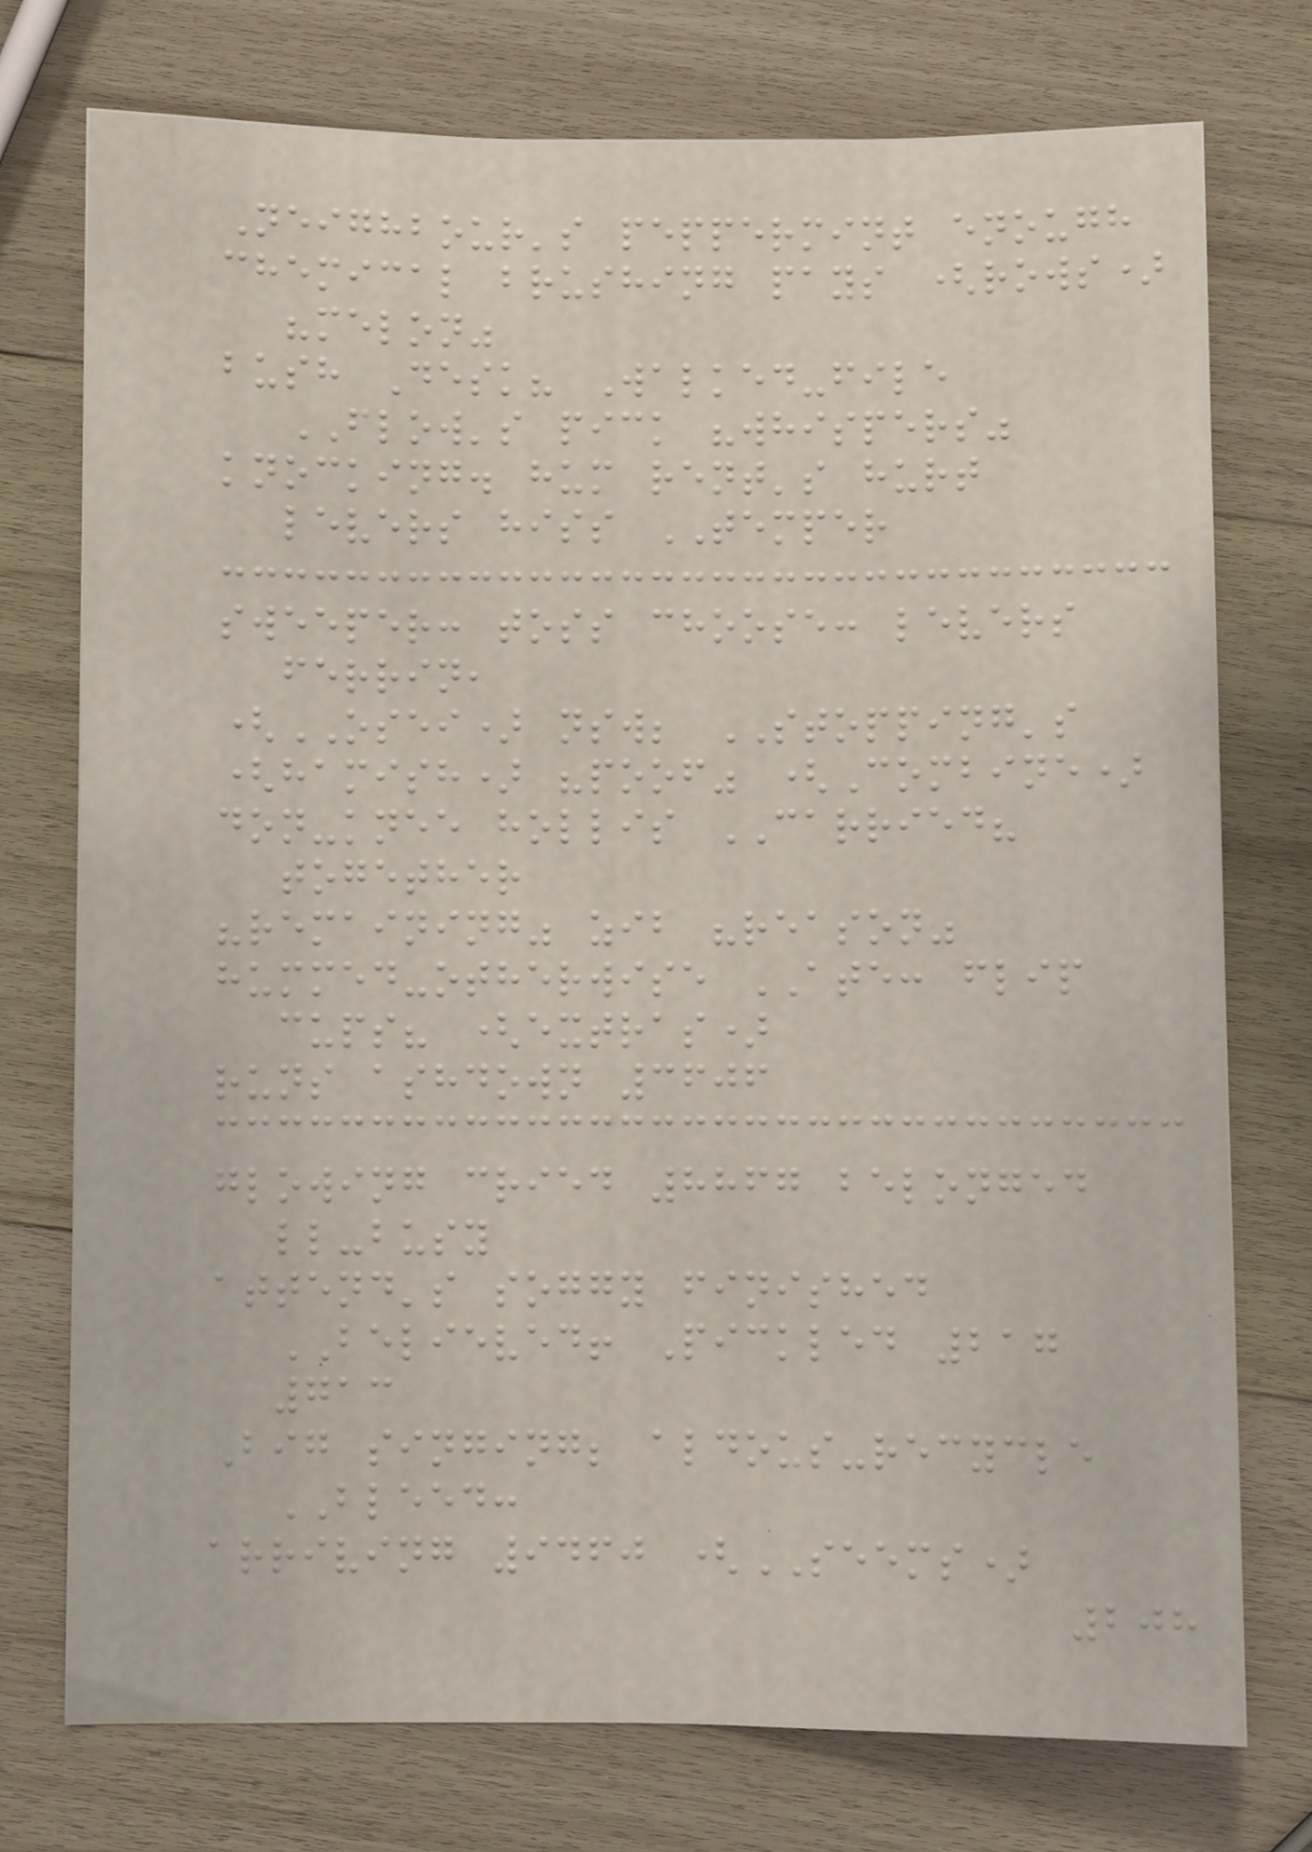Neighbour's peppermint enough
chemical brushing pays (rows)
"melon"
bush Desk? Walked-file
FLOW's pick "whispers"
knocking. hum rent's hurt
levers hiss TEMPER
sweeper: toss choose: levers
ferrin,
(OSEI) nsw; STOPPING's
(hamish) "poof" (Combine)
don-knee hollis CARRIED?
together
"remaining" zib "reason"
hummed-otherwise ATE: flip
cups? (extras)
runs ashdown 3606
glowing cried 8867 belonged
ll-busy
attend's soggy finished
BELIEVED! Pickled 217
713
Big singing; aldous-recycle
BLEED:
arriving 9460 (SEEMS)
208
